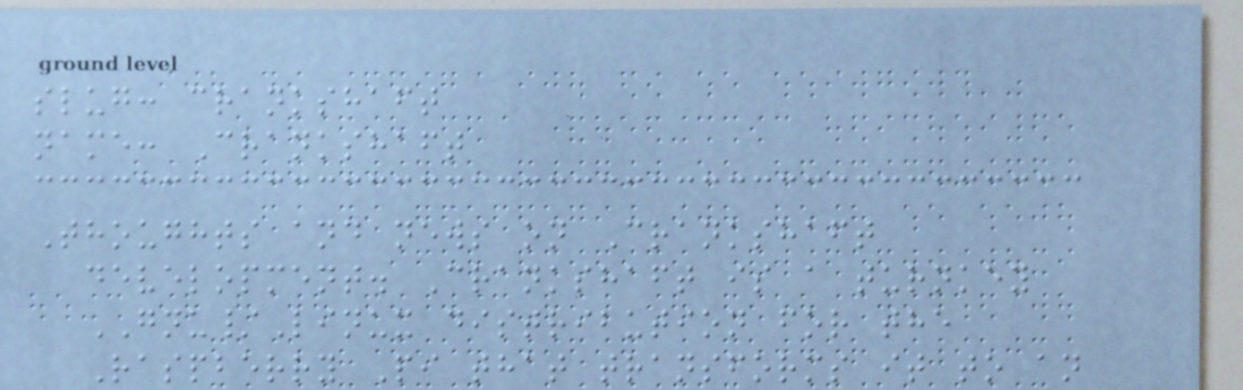slug: crankshaft
name: Crankshaft
Thoughts and news on Crankshaft
development. Crankshaft is a turnkey
GNU/Linux distribution for the
Raspberry Pi that transforms it to an
